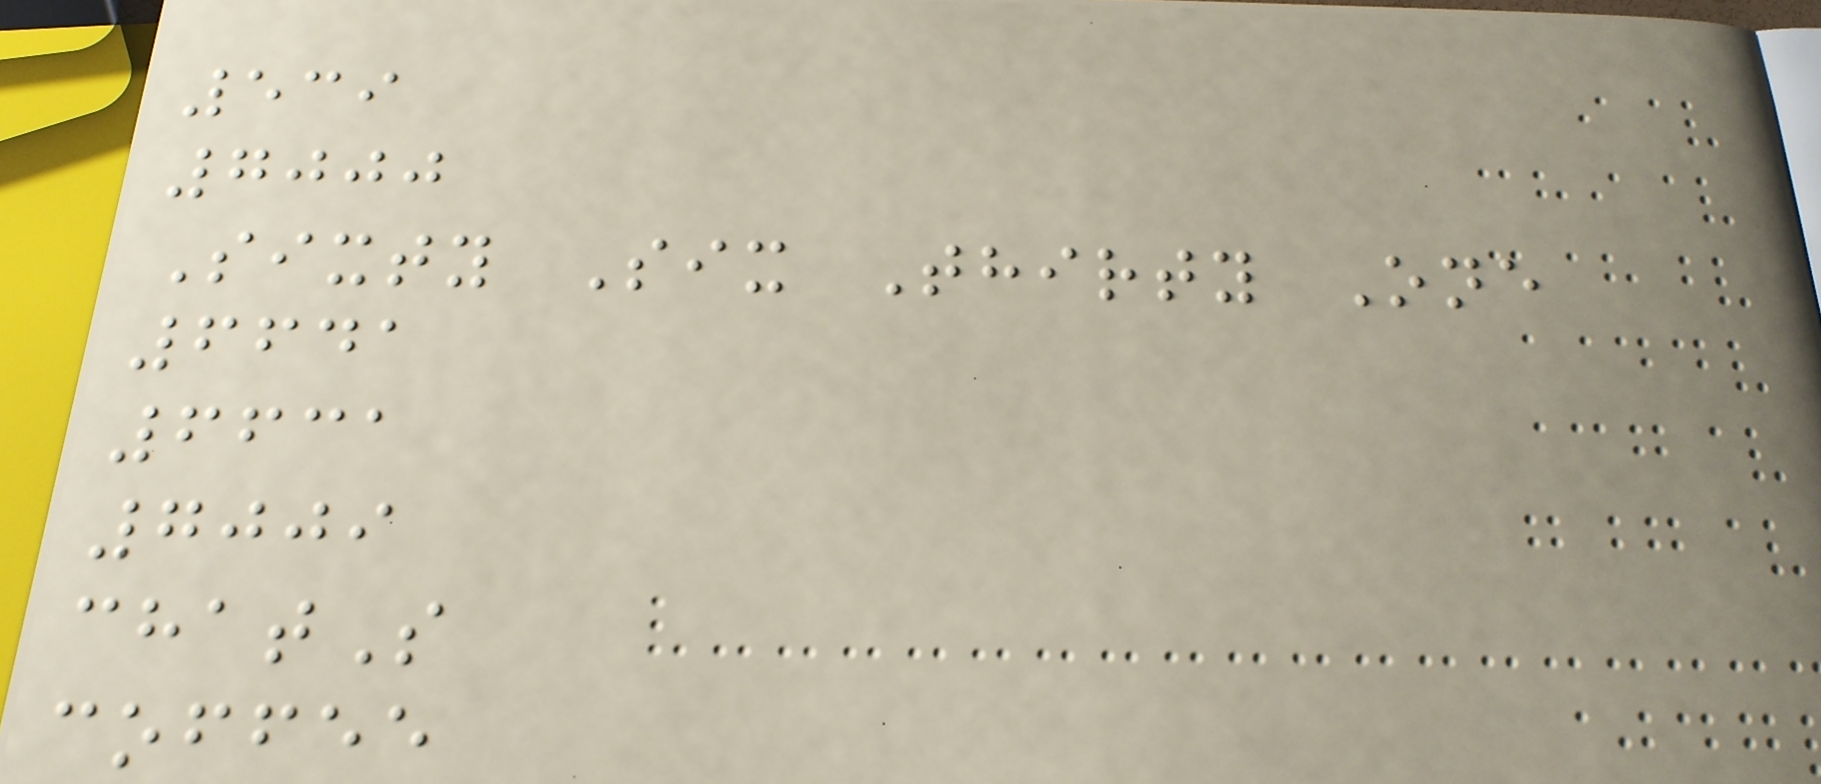539
7000
Sixty Six Thirty One
6641
6631
7009
chatS
coffee
